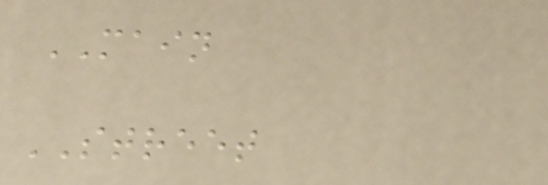MAIN
STREET
